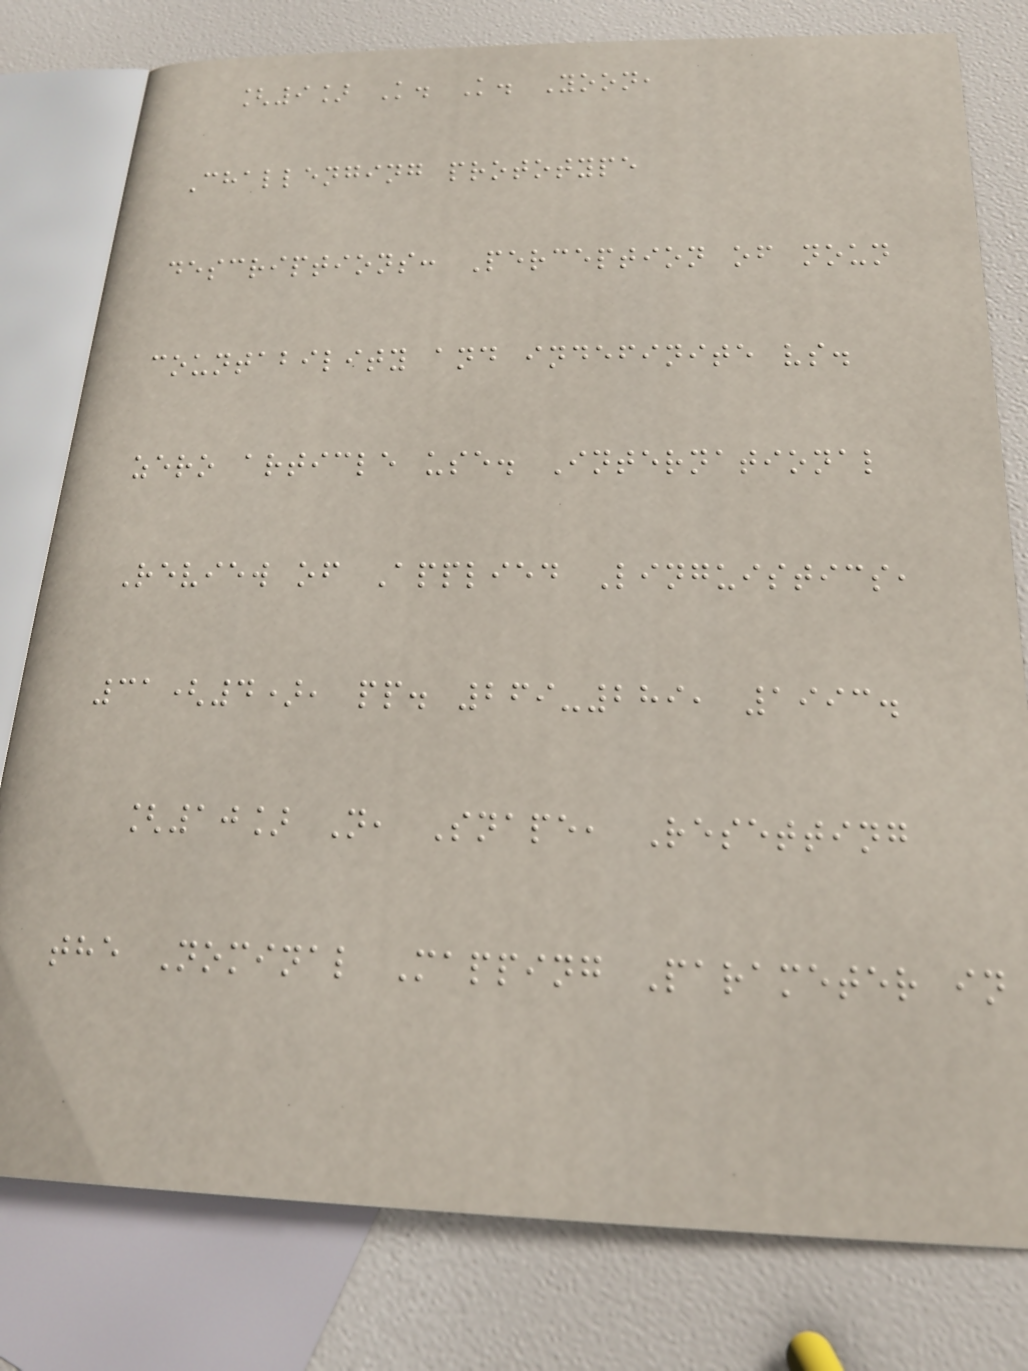[9] K. K. Yoon,
Challenging prototype
descriptions: Perception of noun
countability and indefinite vs.
zero article use. International
Review of Applied Linguistics,
31(4), pp. 269-289, 1993.
[10] N, Snape, Resetting
the Nominal Mapping Parameter in
